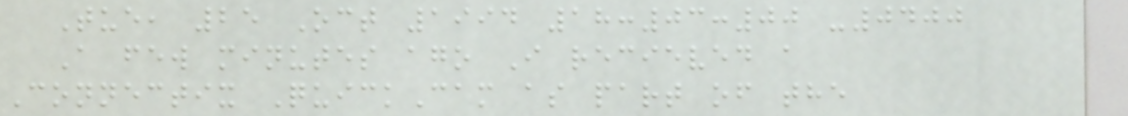Tue, 25 Oct 1994 18:03:00 -0400
A few minutes ago I recieved a
Connectix QuickCam as part of the
